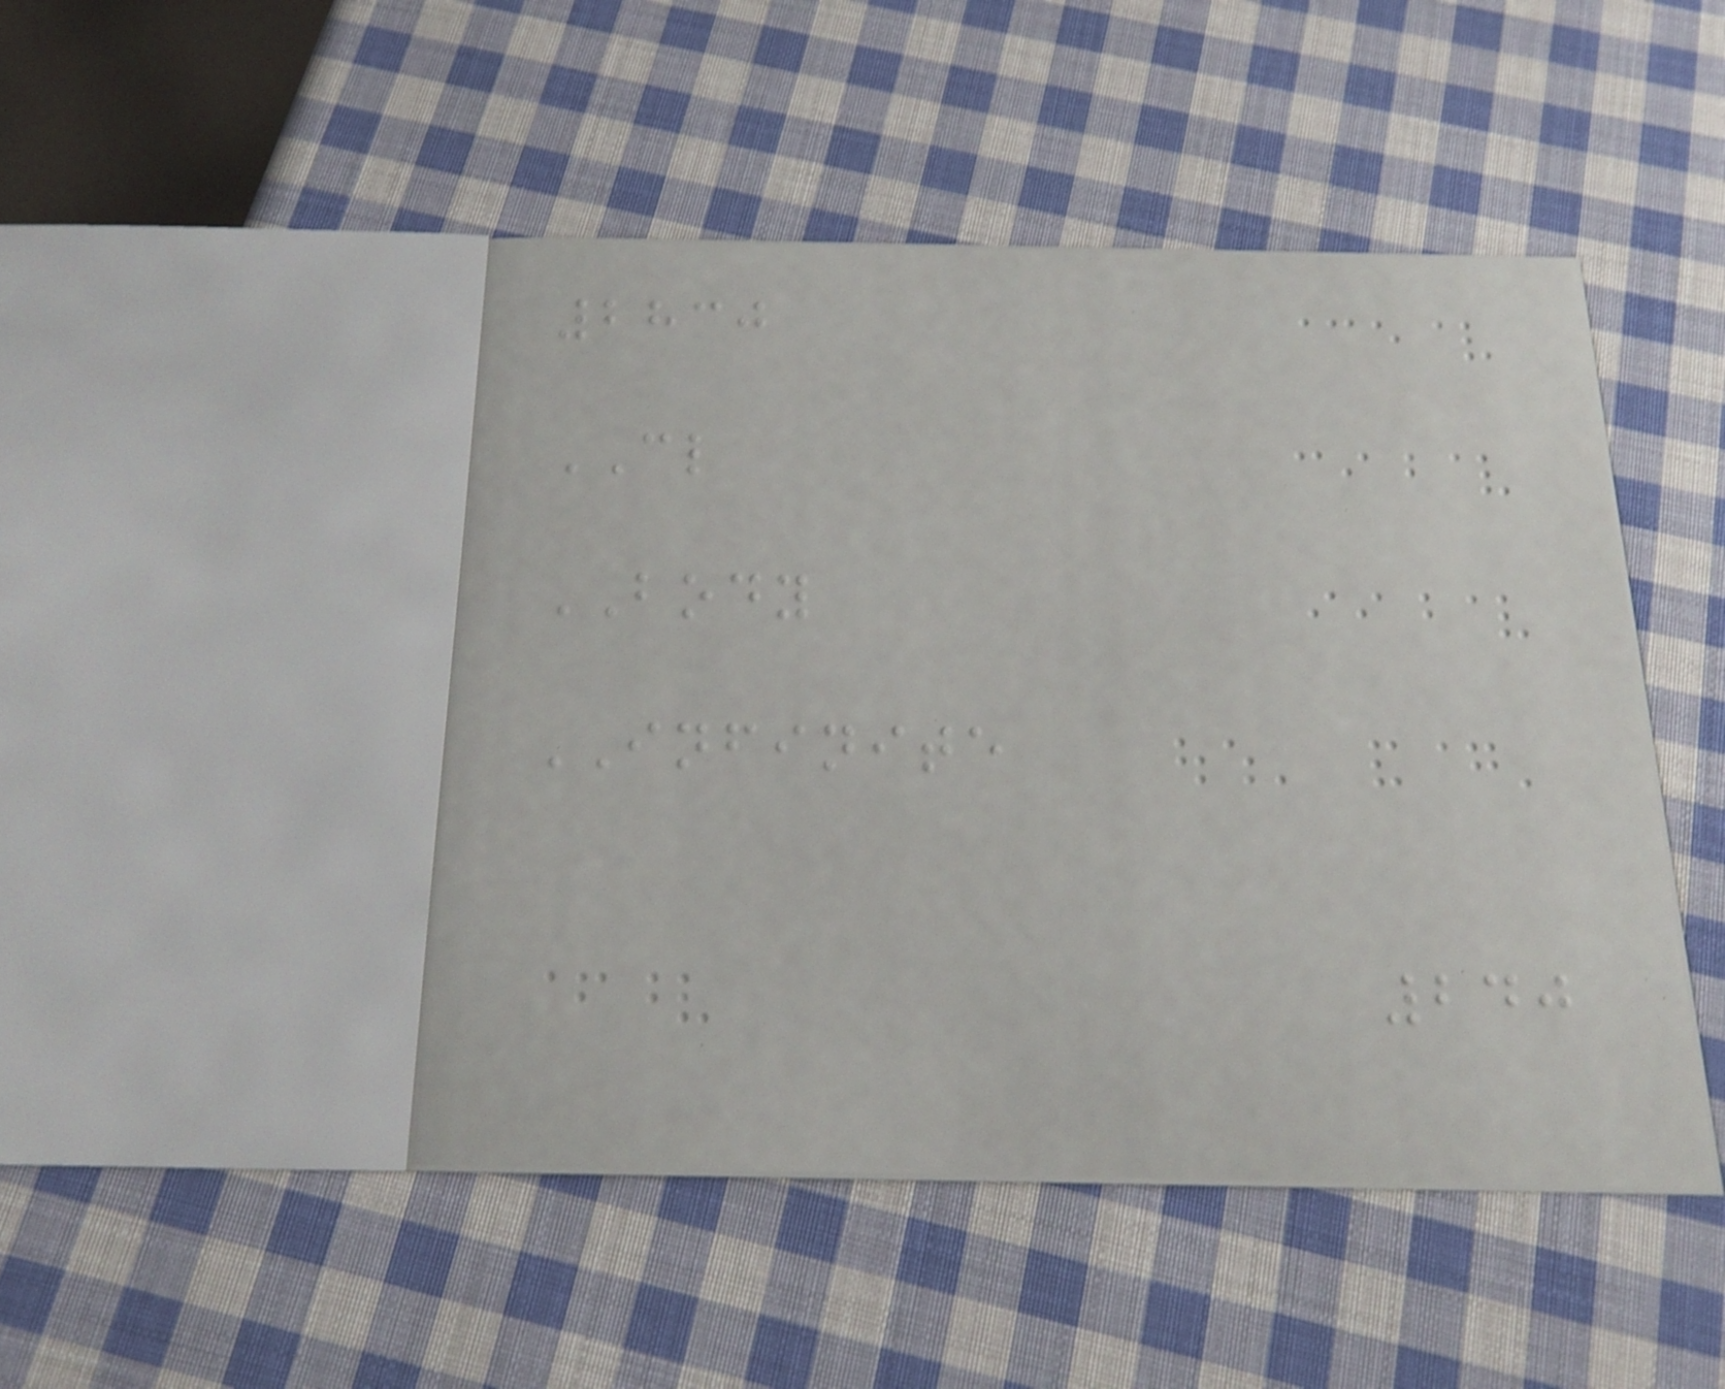2830
CL
BODY
INFINITE
240
